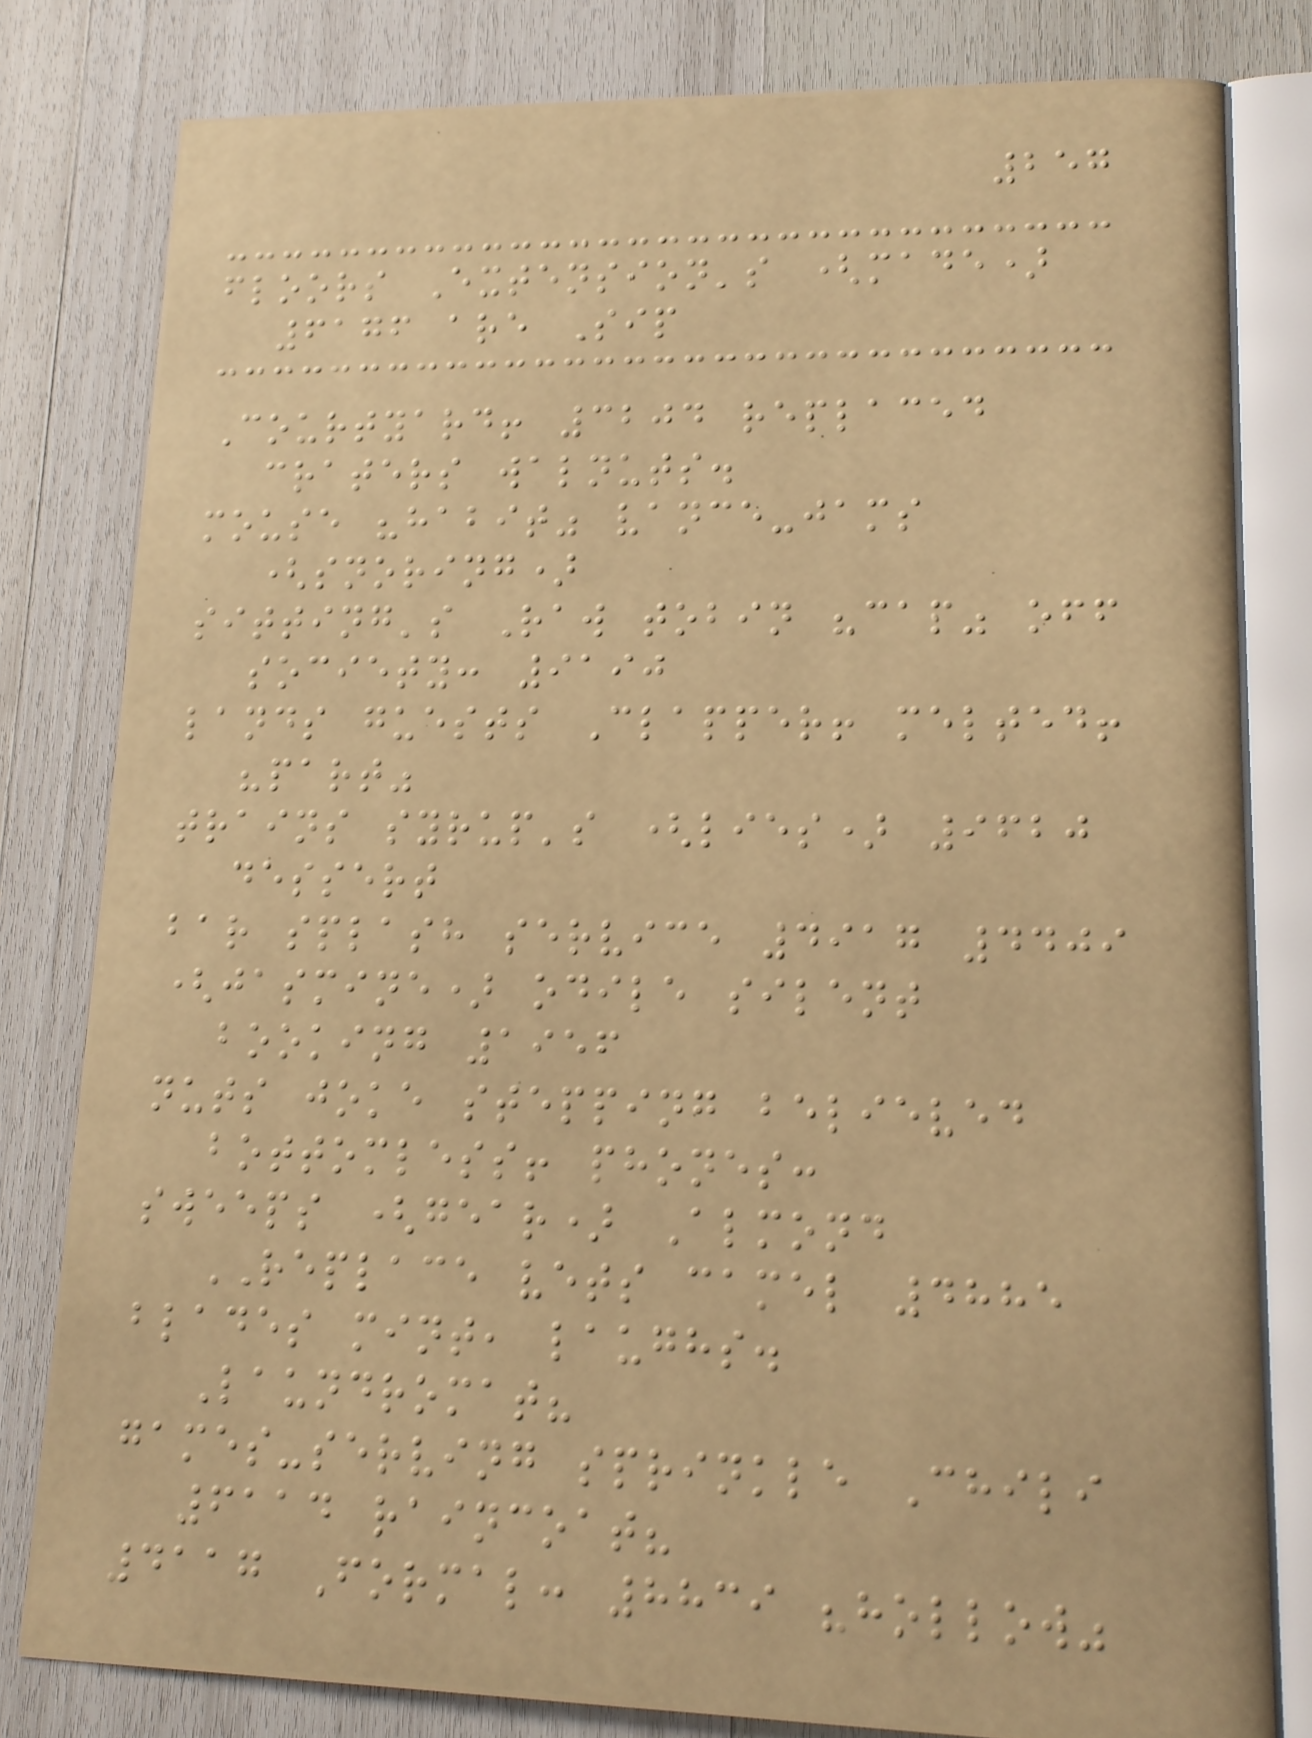257
floors Extension's (made)
6176 are Sip
Courtyard! 3204 replaced
craters walnuts.
mouse "habit" vance-jams
(snoring)
sitting's Raw tobin "cap" off
society: 9190
lands guests Clapper! melted!
"part"
trains syrup's (lies) 9620
dessert
bar splash service 4917 4409
(jasmine) odile silent
booking 1956
nuts joke stepping believed
bottomless! phones:
sweeps (gear) Almond
REPLACE vets camel 4885
blades mint, laughs.
Laundromat?
games-serving sprinkle Chili
6114 raincoat?
4117 Formal: 8839 "hollow"
